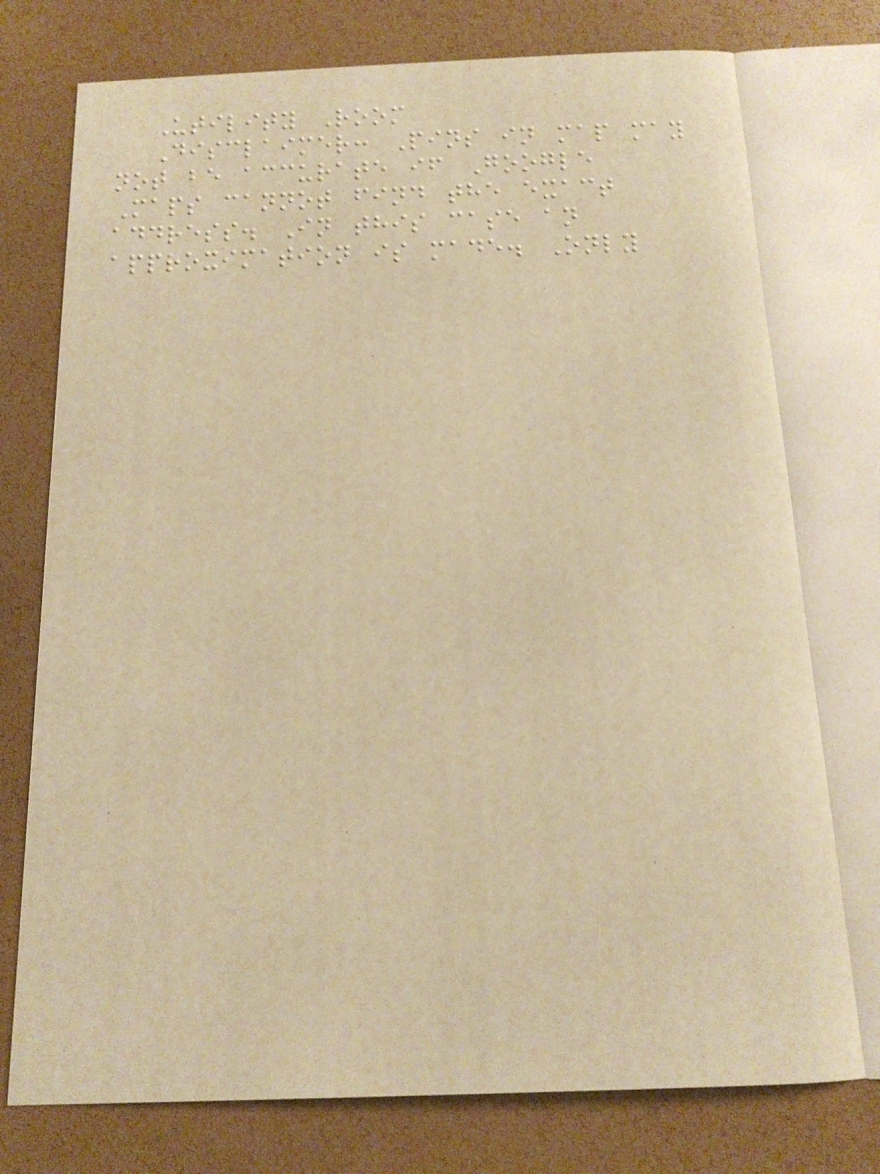Utility Room
Disclaimer: Pins in map may
not be accurate if Google
Maps cannot find the exact
address. In this case an
approximation is made. Only
